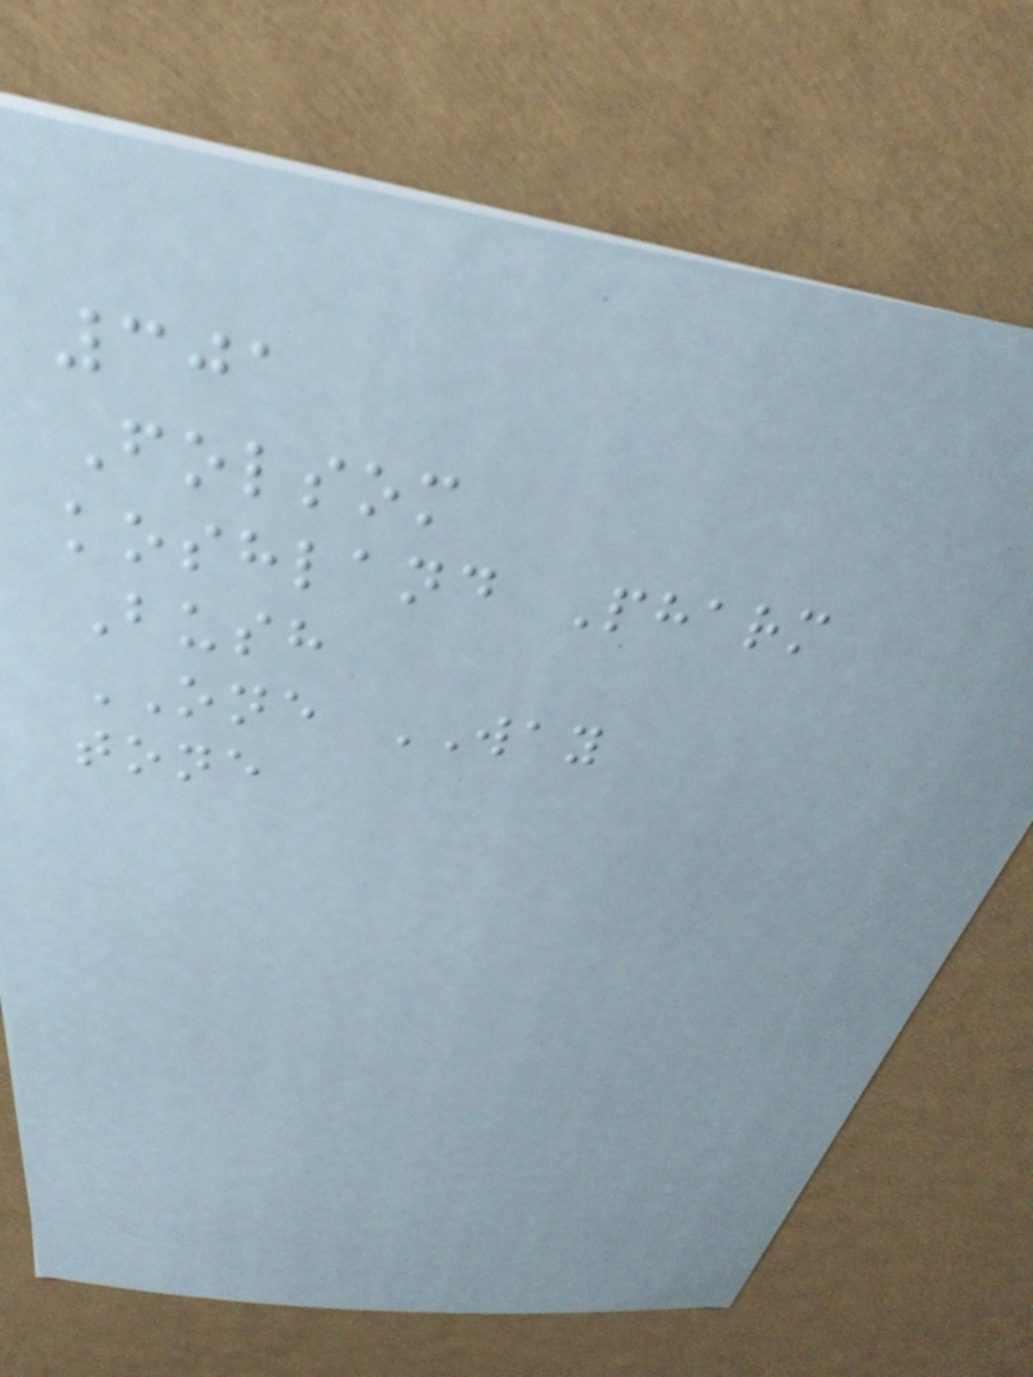301
Folsom
koshland Pharm
Bush
ONE WAY
tone
